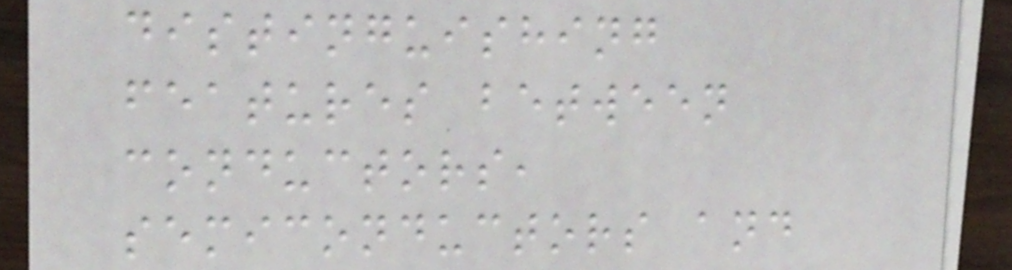distinguishing
features between
conductors,
semiconductors and
